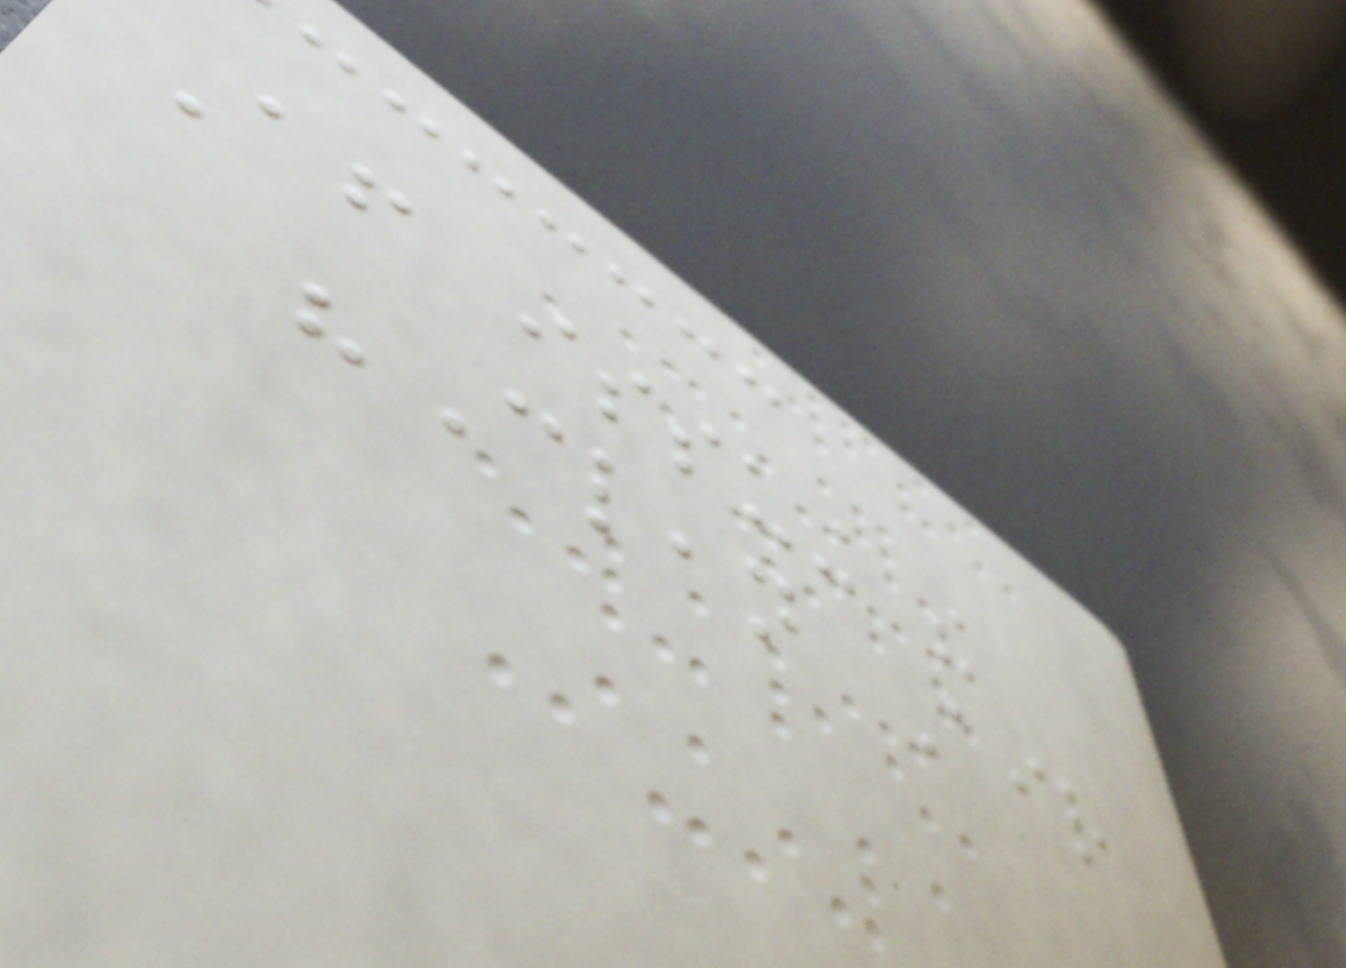After issuing the
"Clean Air
